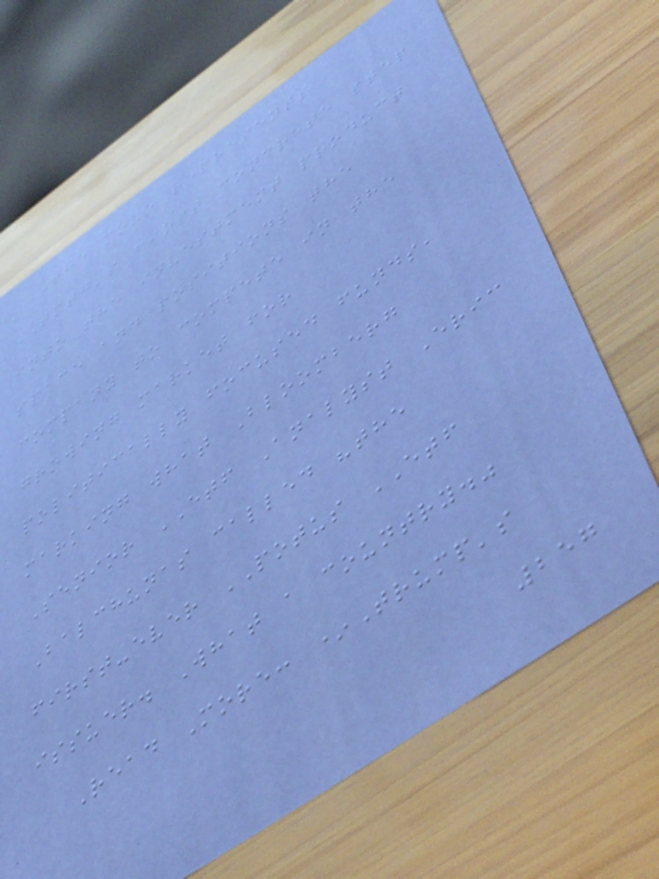The move represents
TMTG's first concrete step
into the investment product
space and positions the
company to compete in the
growing market for
politically focused funds,
marking what Bloomberg
Senior ETF Analyst Eric
Balchunas called "the
first-ever POTUS ETF
issuer. What a country."
Read More: *Trump's
257
